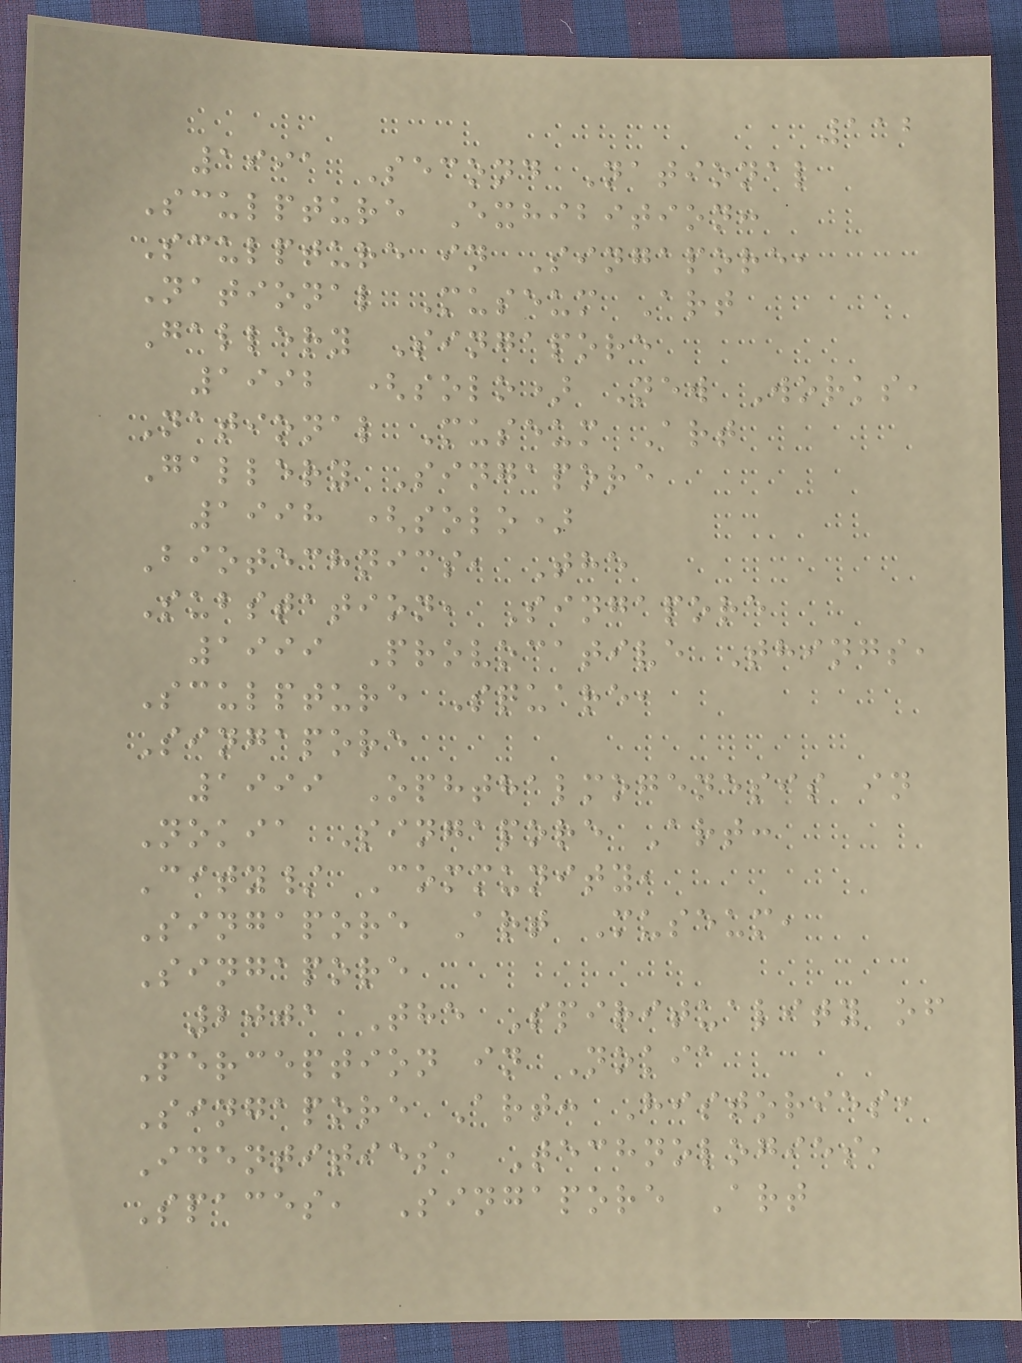112
1991 Second National
Sculpture Exhibition:
Sculpture in Singapore,
National Museum Art
Gallery Singapore
1992 (solo) New Works,
National Museum Art
Gallery Singapore
1998 (solo)
Biotechnics, The
Substation, Singapore
1999 Provocative Things,
Sculpture Square,
Singapore
1999 Ophthalmogenesis in
Nokia Singapore Art:
City/ Community,
Singapore Art Museum,
Singapore
2001 The Spirituality of
Perception in Nokia
Singapore Art: Histories,
Identities, Technologies,
Spaces, Singapore Art
